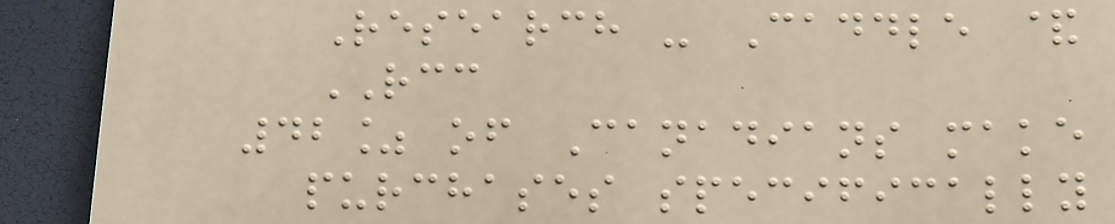Research - Caddle &
RCC
42% of Canadians make
purchases specifically
